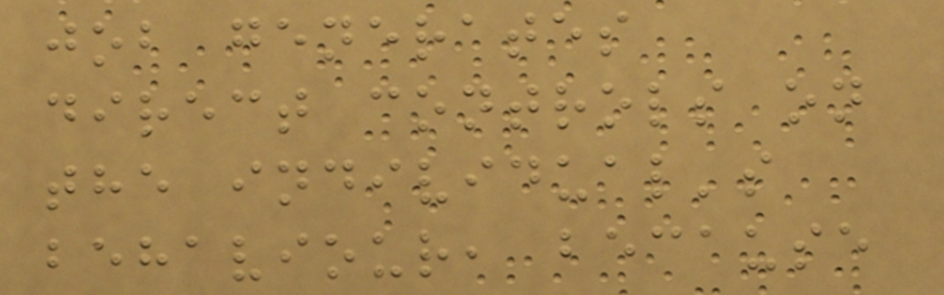job generates
direct controls on
the individual's
behaviour, because
